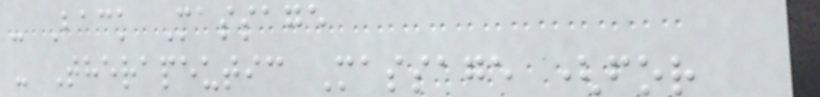- Back Massage
- Therapeutic Massage (for
